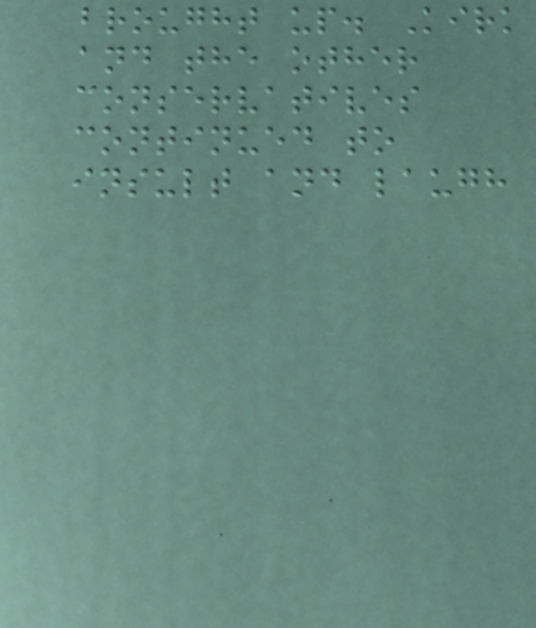brought up. Kirk
and the other
conservatives
continued to
insult and laugh
